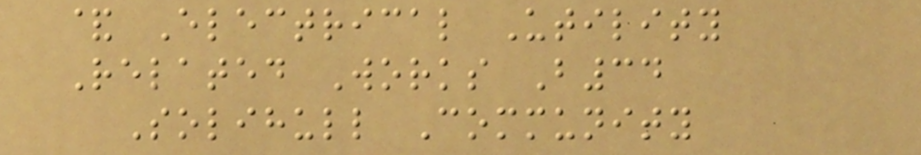& Electrical Utility
Related Works B34
Solihull Community
